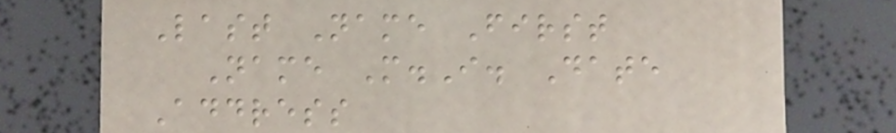Last Name First
Name M.I. Date
Address
